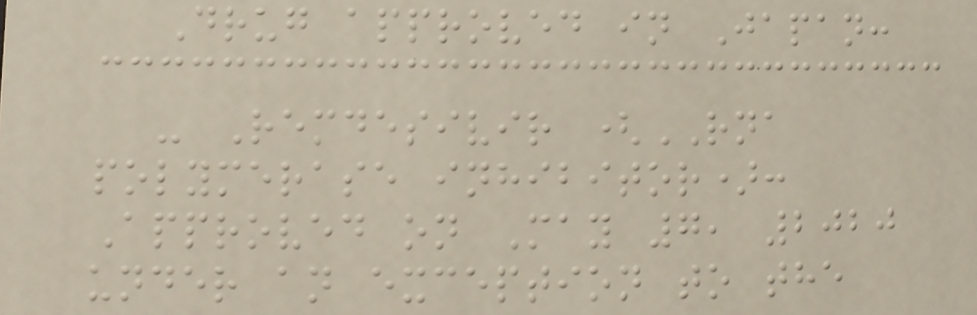Drug approved in Japan:
- Remdesivir (RNA
polymerase inhibitor):
Approved on May 7, 2020
under an exception to the
